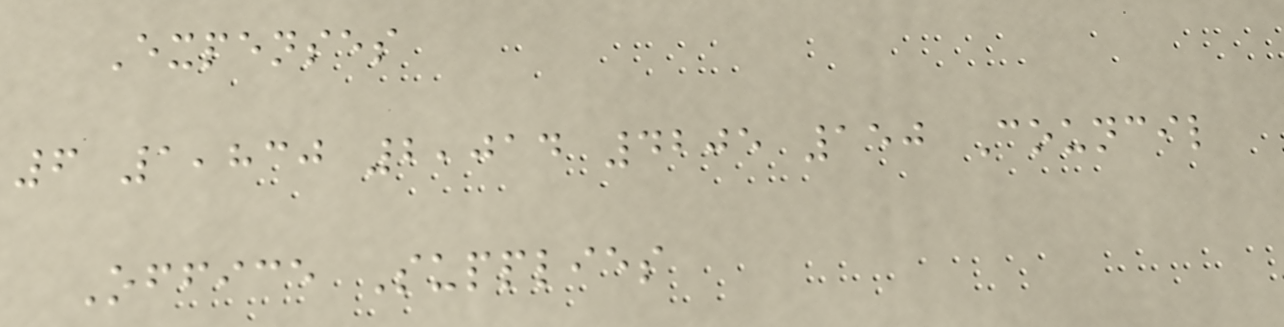Expenses
6 1,830 2,014 4205 150 Council
Office Supplies
